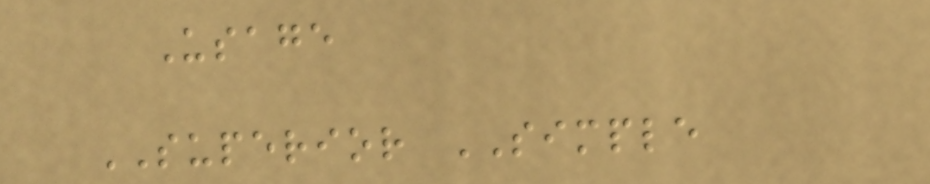Usage
SUPERIOR SIMPLE
